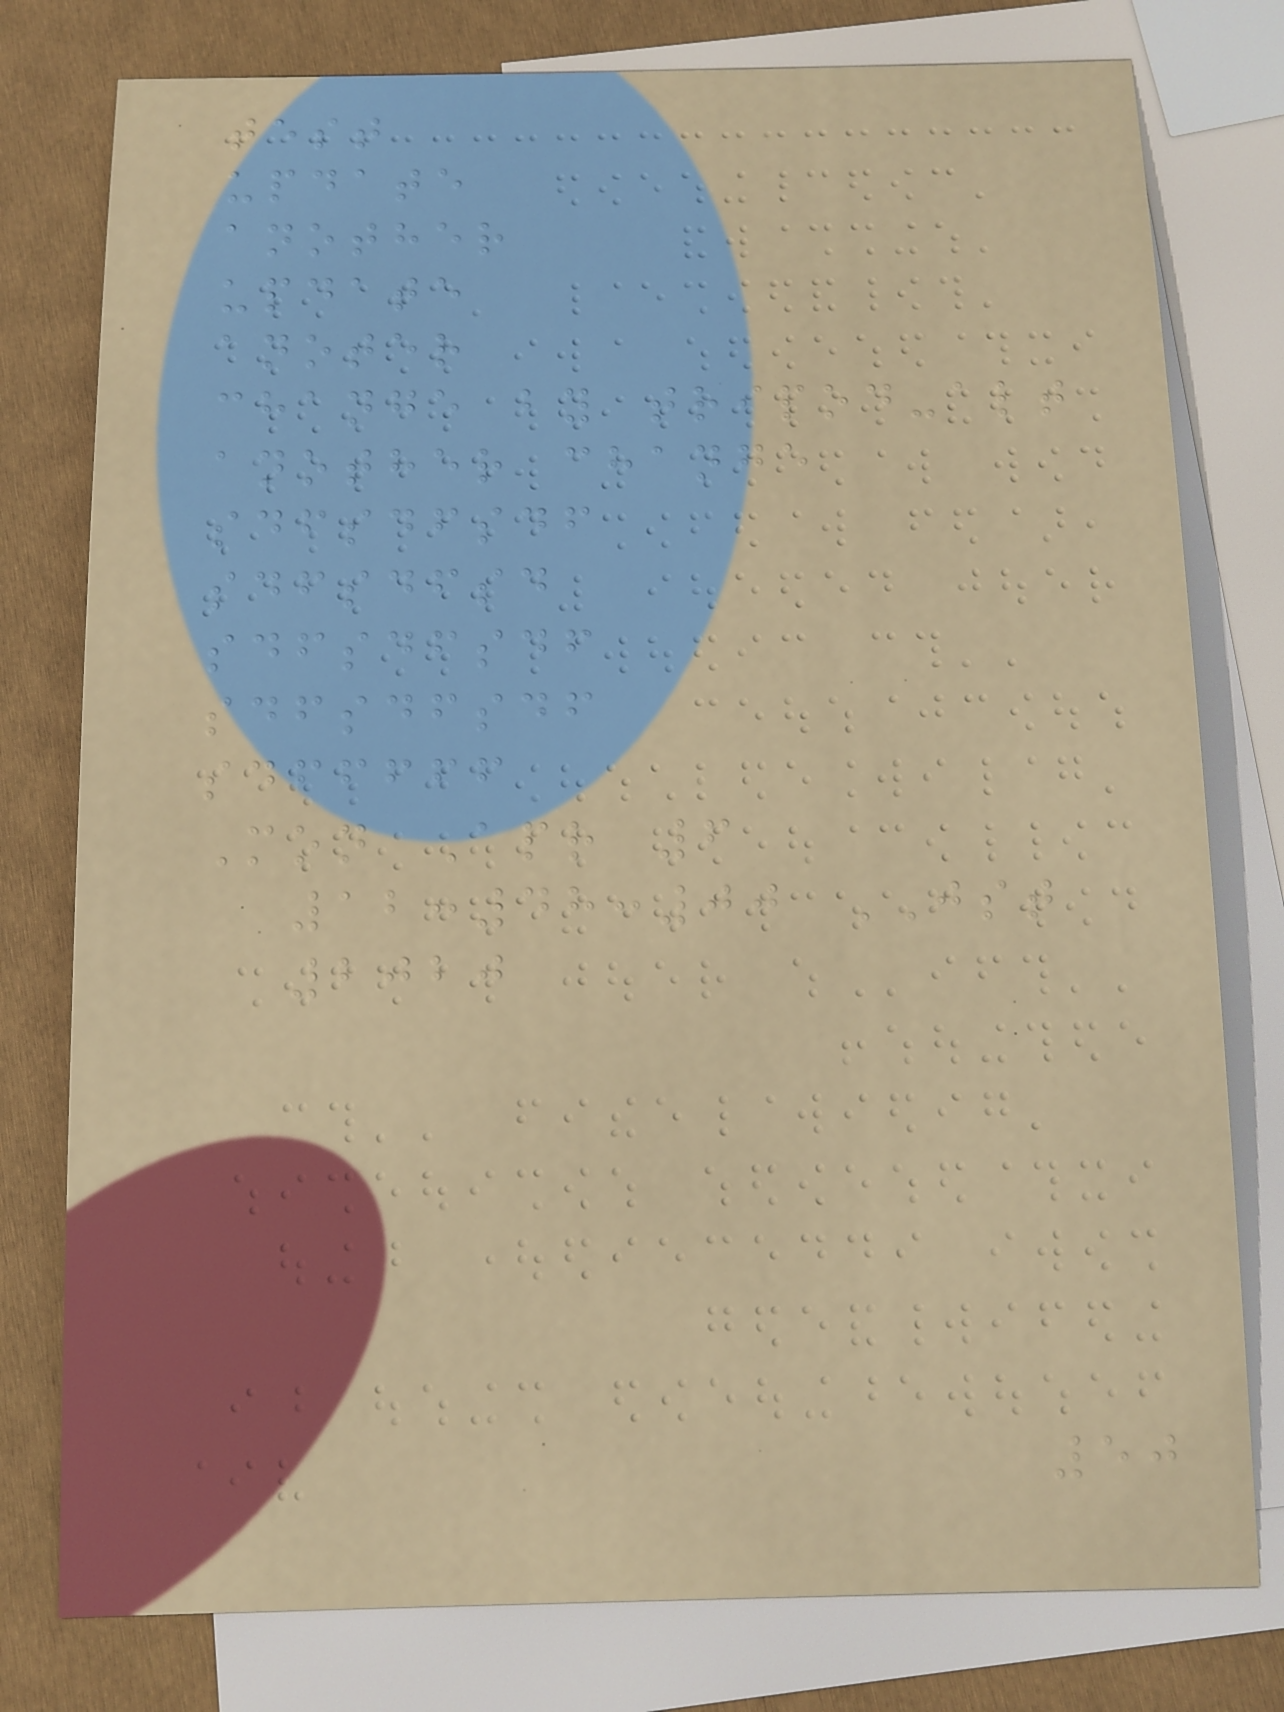test
update
another
update
anoter
change by tripod-alt
another change
sdfsdfsdf
sdfsdfsd
sdfsdfsdf
sdfsdfsdf
sdfffff
Mon Apr 6
12:48:00 JST
2020
50
